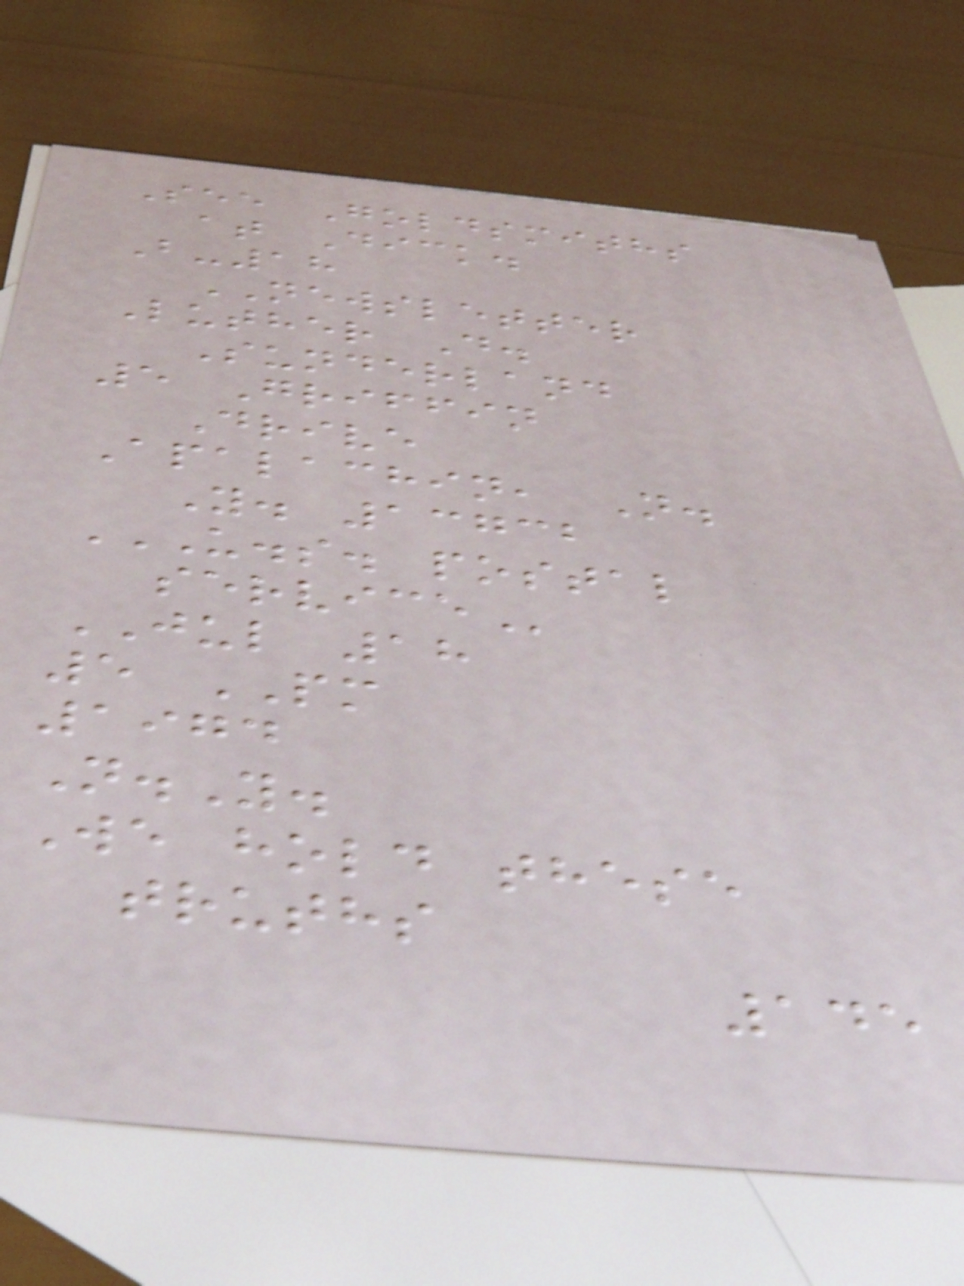See Goldsmiths
at Dick.
B-18
NEWSLETTER
Luther D.
Sunderland
5 Griffin
Drive
Apalachin, N.
Y. 13732
U.S. POSTAL
SERVICE
JUL 18
5 PM
1974
N.Y.
We hold these
truths
145
